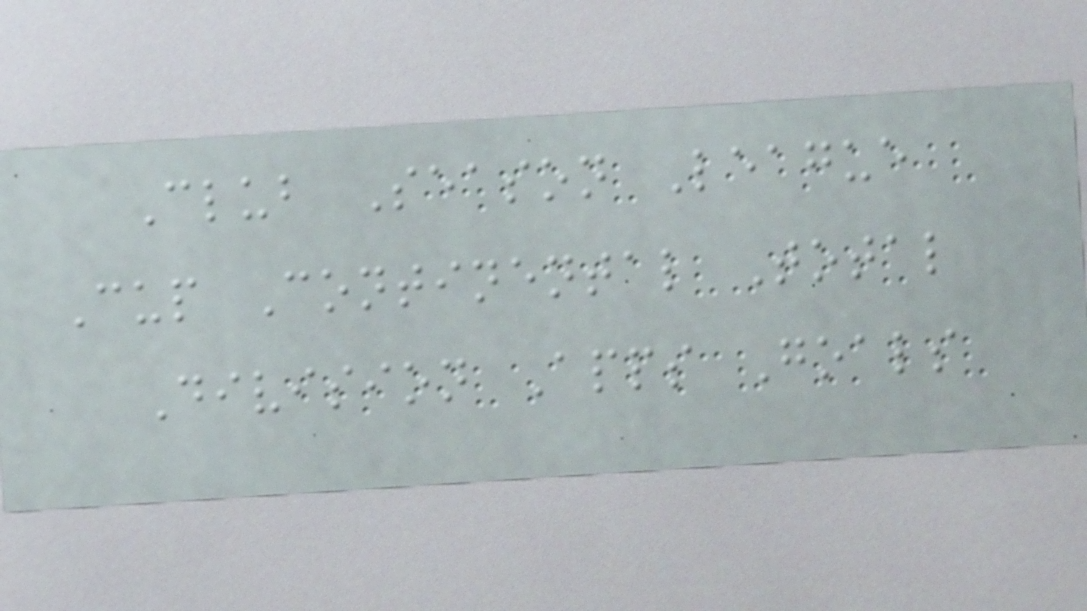Club Season League
Cup Continental Total
Division Apps Goals
